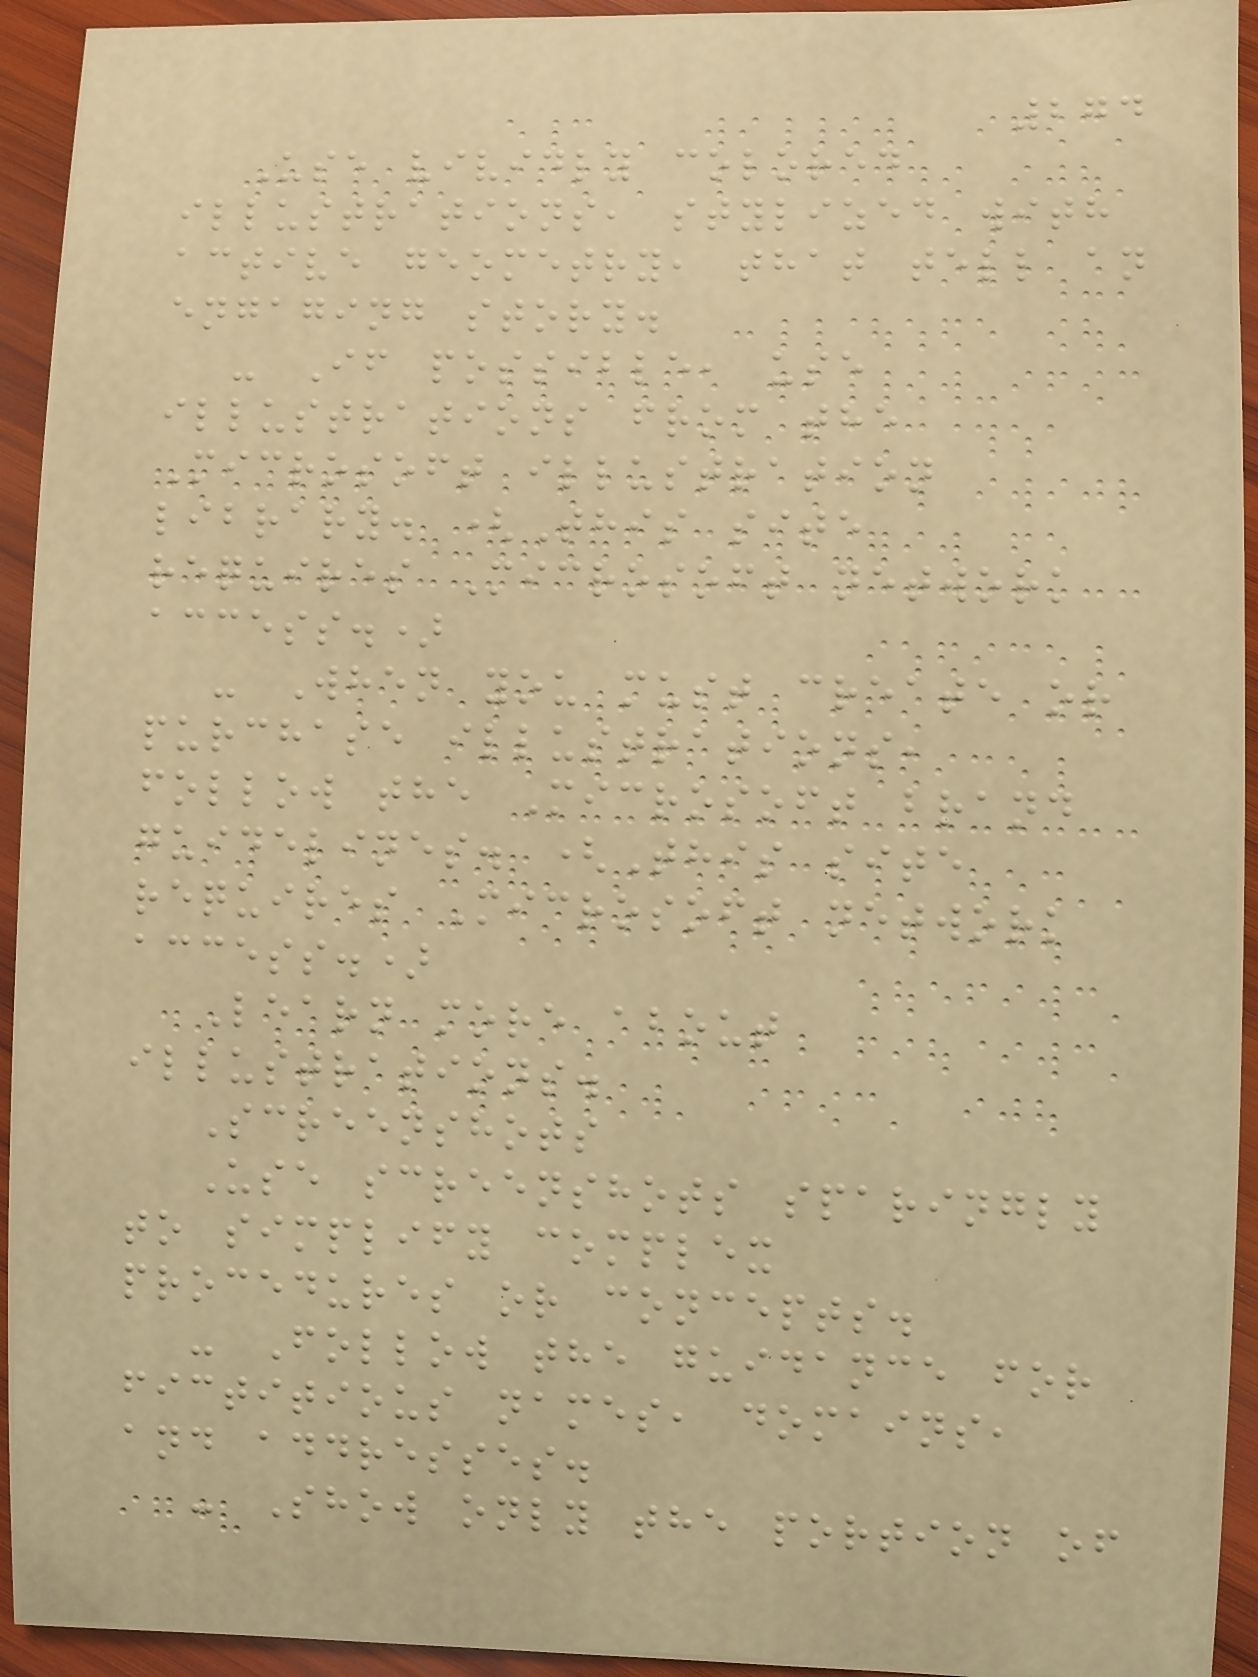274
Use vividly colored
illustrations, stylized with
active geometry, that tell an
engaging story.
- If possible, use
illustrations from the
Microsoft illustration
library. (This site
requires Microsoft network
access.)
- When you must create or
purchase illustrations,
follow the Microsoft brand
guidelines. (This site
requires Microsoft network
access.)
Learn more about
illustrations.
Screenshots
Use screenshots sparingly
to simplify complex
procedures or concepts.
- Follow the guidance for
fictitious names, domains,
and addresses.
- Show only the portion of
